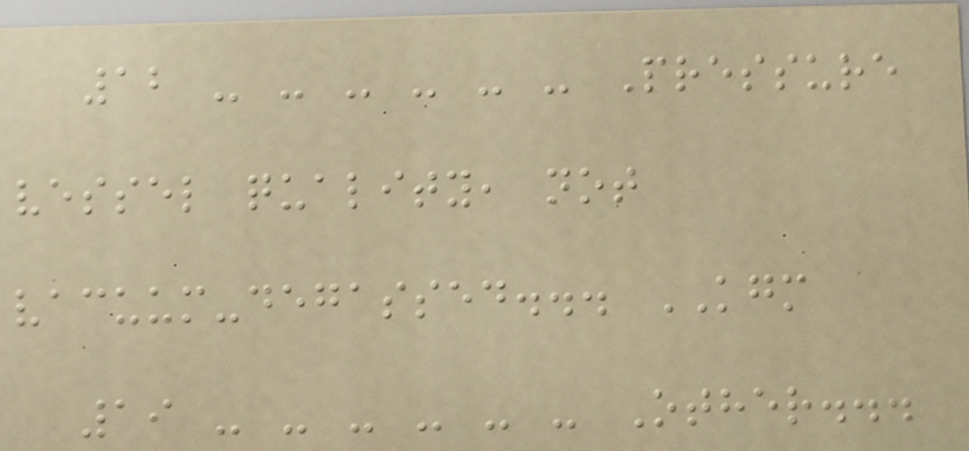12 - - - - - - Pressure
vessel quality, not
vacuum-degassed... KGM
19 - - - - - - Other...
